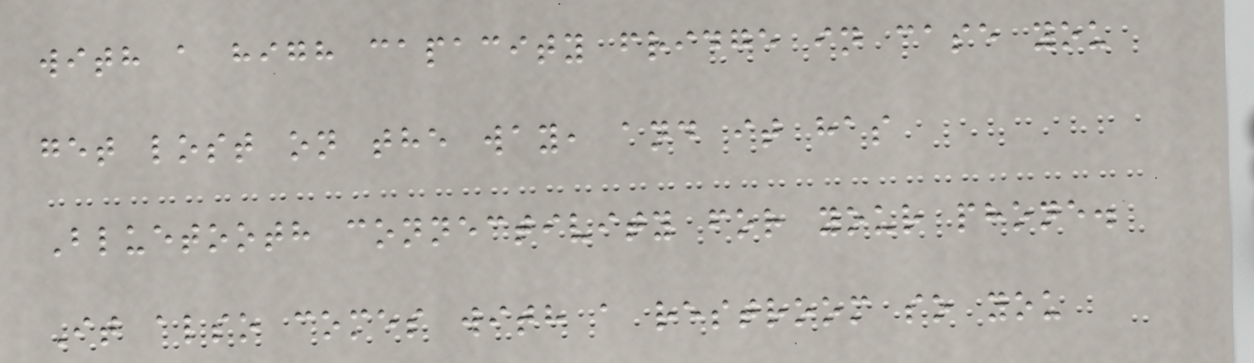with a high capacity fridge in case you
get lost on the way, and it has
Bluetooth connectivity for your phone.
It also comes with a restroom so you
